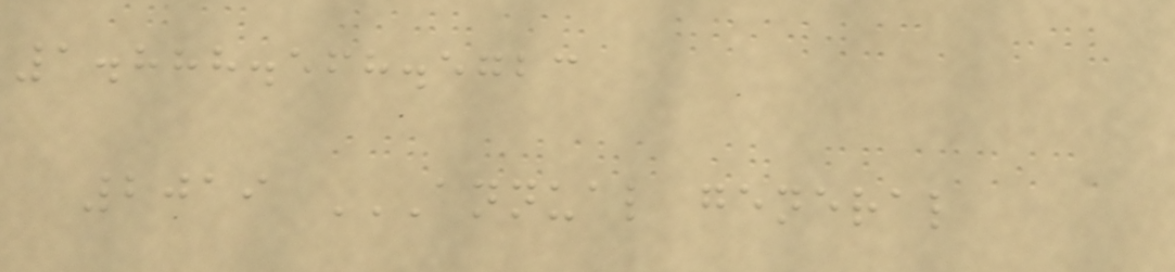1.888.568.5723
2019 ANNUAL GENERAL
